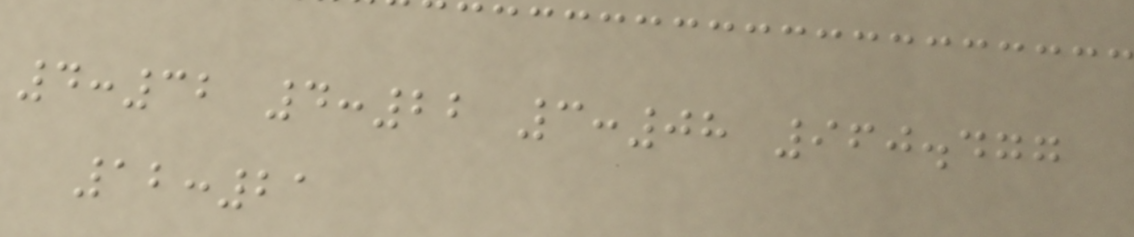4:32 4:22 3:08 960.477
12:21
